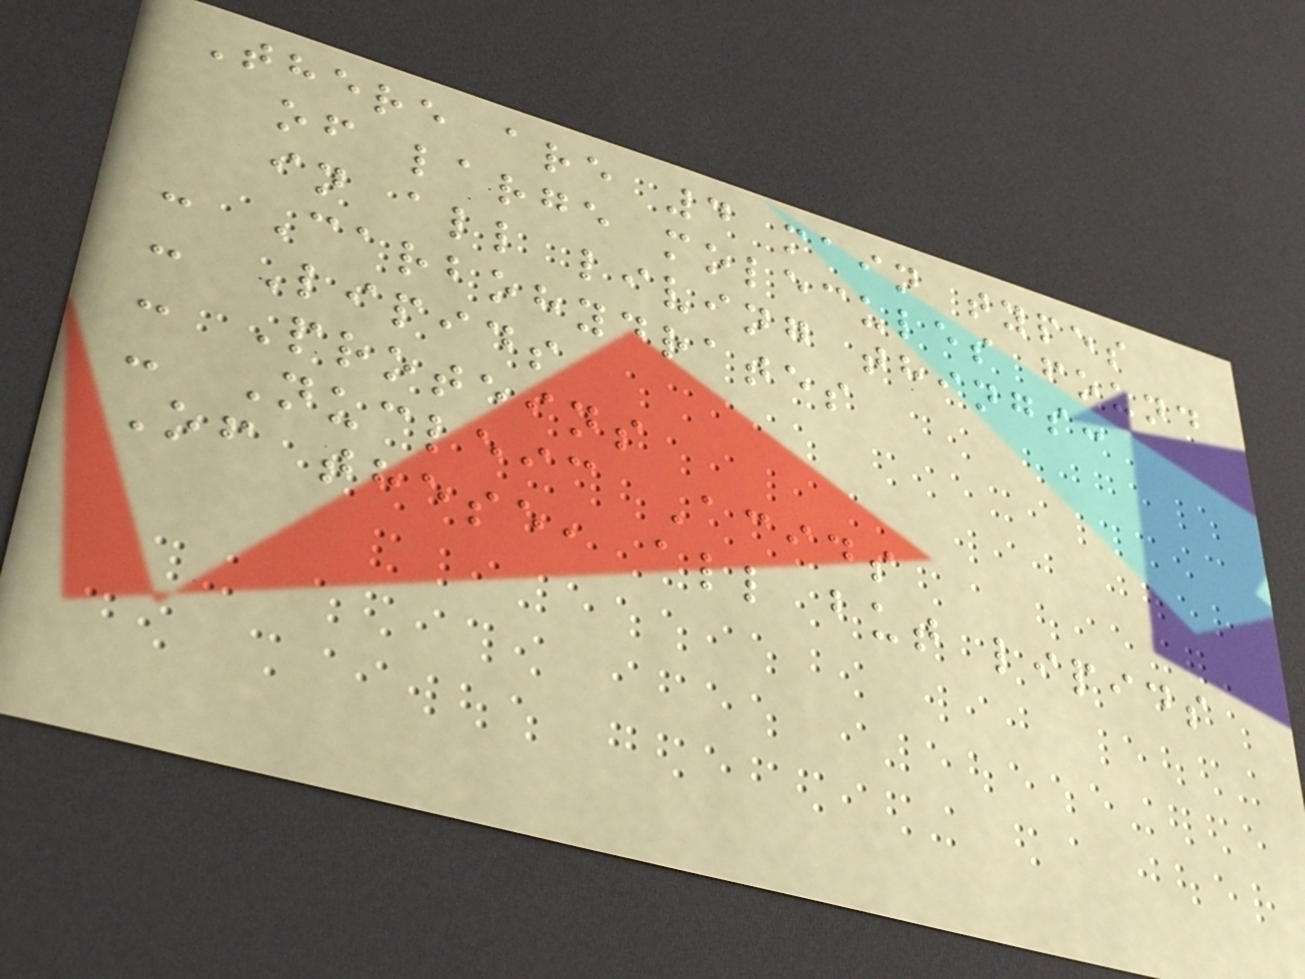There are 4 main types
of large molecules found
in all living things:
- Carbohydrates
- Lipids
- Proteins
- Nucleic Acids
Of these, all but lipids
